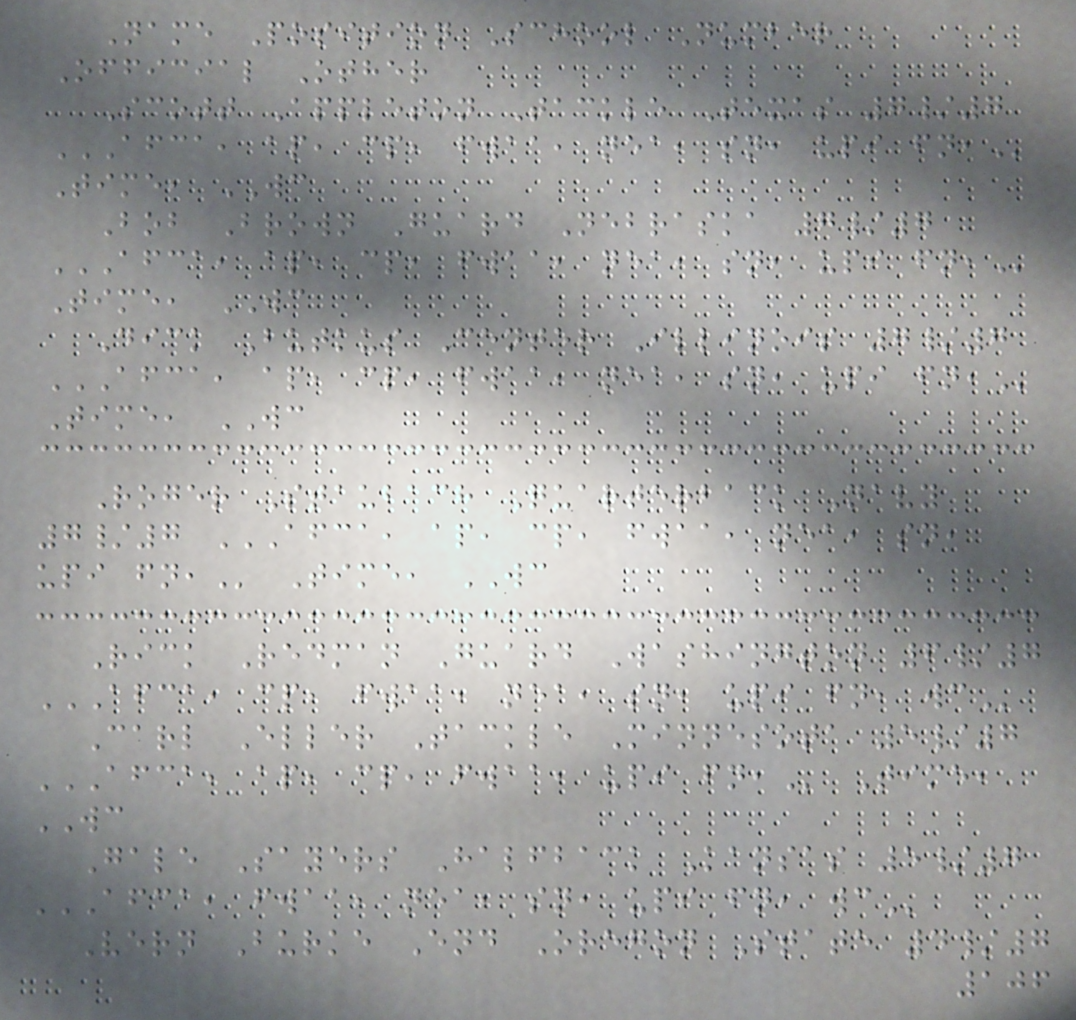Name Position School Number
Official Other
Scott Appleton Tackle Texas 7/7
AFCA, AP, CP, FWAA, NEA, SN, UPI FN,
Time, WC
Bob Brown Guard Nebraska 7/7
AFCA, AP, CP, FWAA, NEA, SN, UPI FN,
Time, WC
Dick Butkus Center Illinois 7/7
AFCA, AP, CP, FWAA, NEA, SN, UPI FN,
Time, WC
Roger Staubach Quarterback Navy
7/7 AFCA, AP, CP, FWAA, NEA, SN,
UPI FN, Time, WC
Rick Redman Guard Washington 6/7
AFCA, CP, FWAA, NEA, SN, UPI FN, WC
Carl Eller Tackle Minnesota 5/7
AFCA, AP, CP, FWAA, UPI FN, Time,
WC
Gale Sayers Halfback Kansas 5/7
AFCA, FWAA, NEA, SN, UPI FN, WC
Vern Burke End Oregon State 4/7
106
